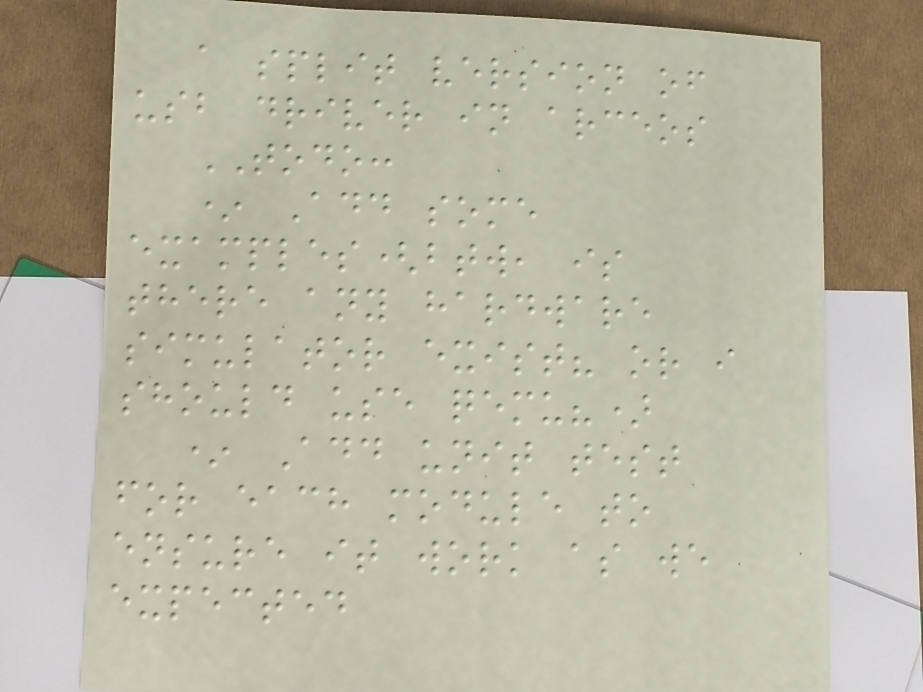a split version of
usb driver in arceos
TODO:
* Add some
examples(btw, is
there any hardware
simulator exist? or i
should use qemu?)
* Add unit test
for each module to
ensure it work as we
expected
